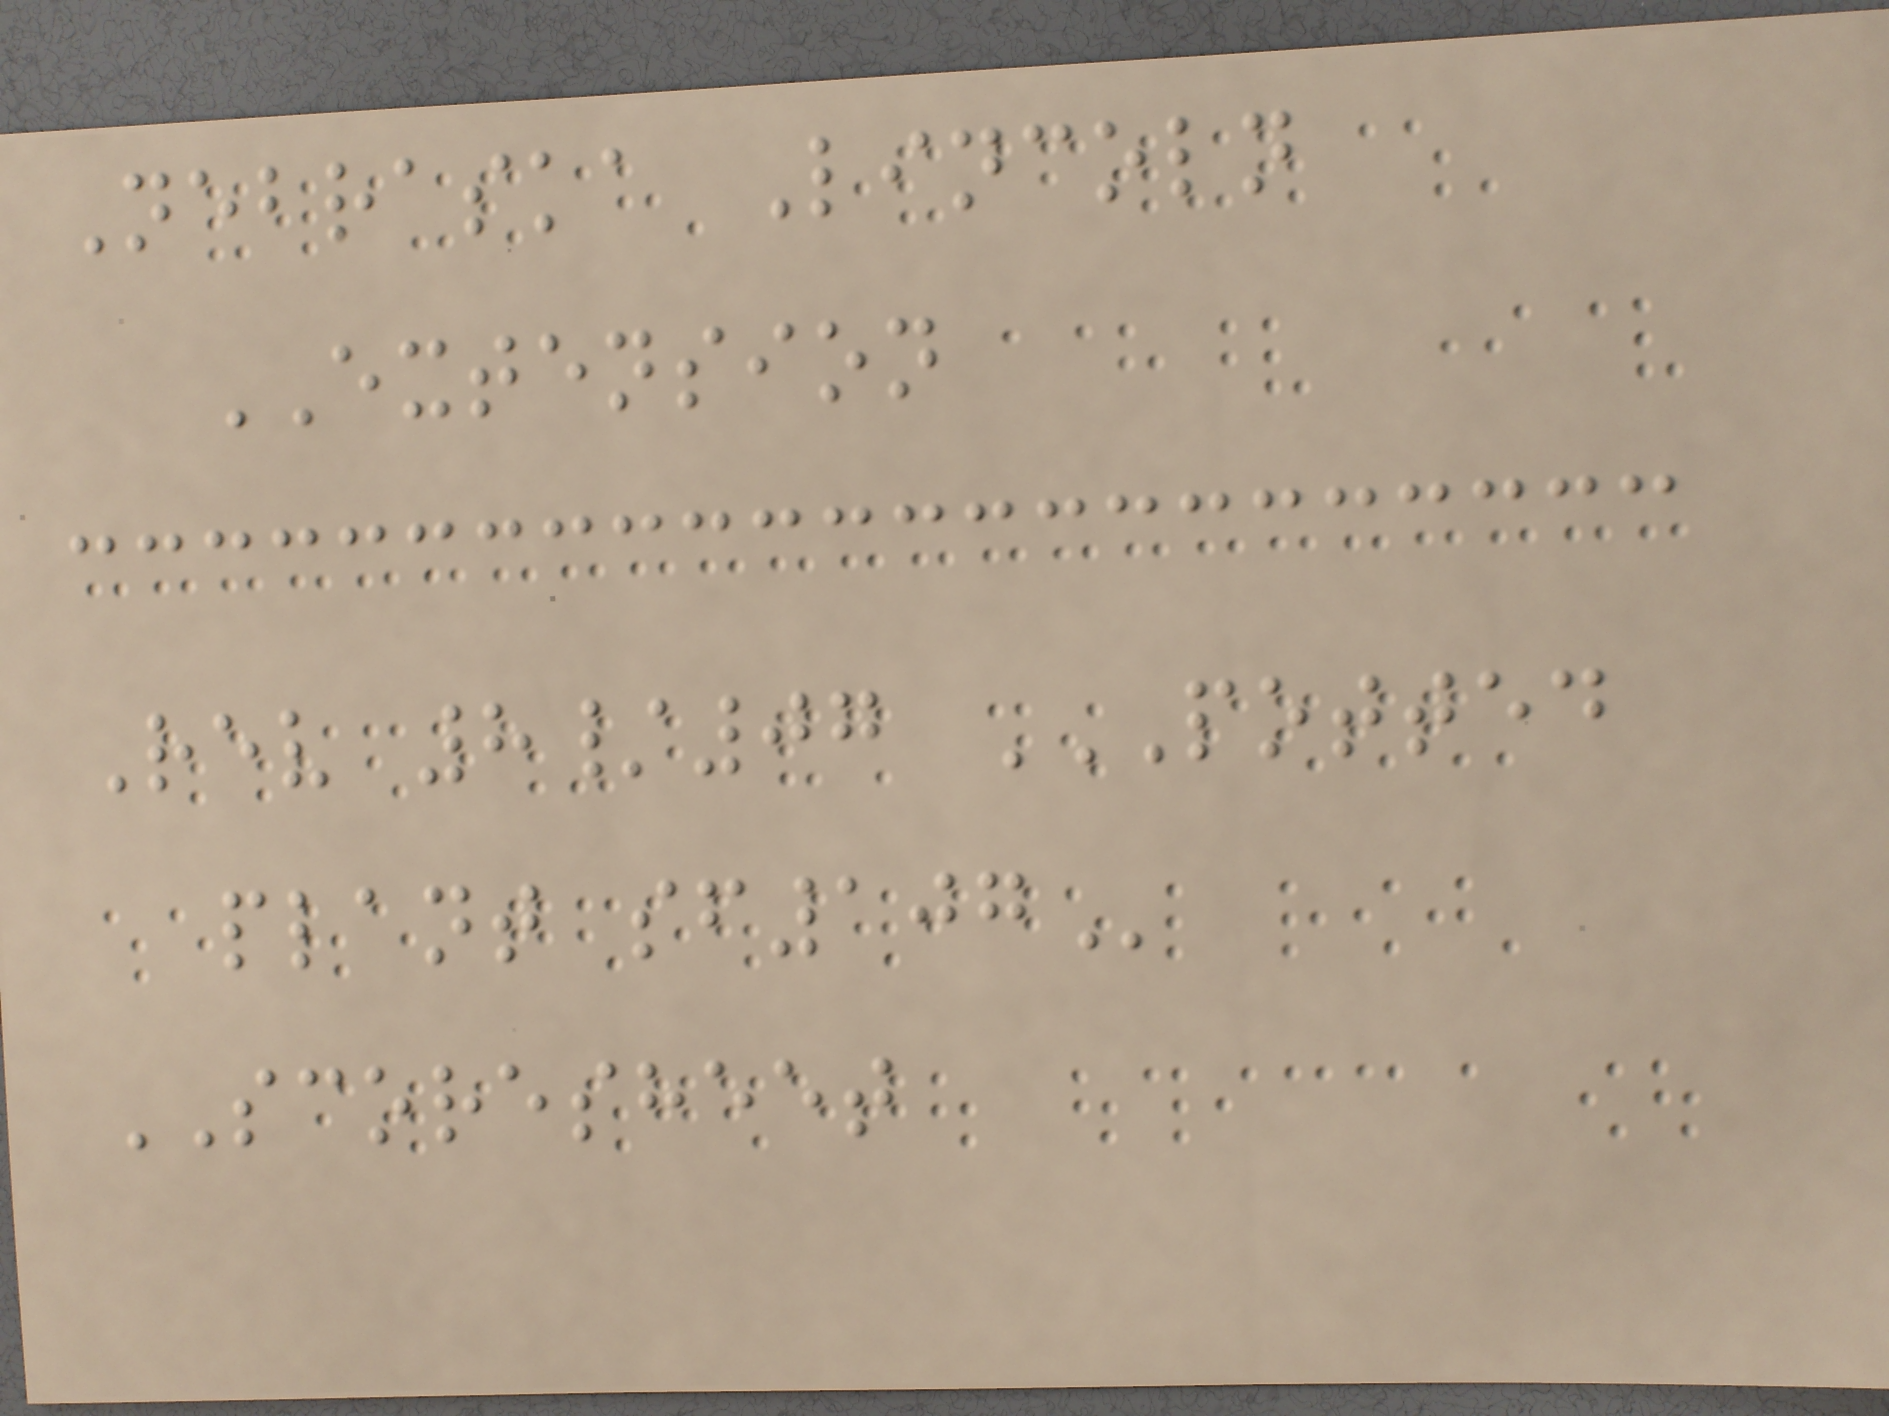Nebraska Lincoln
EXTENSION
Rev 8/07 POTTED
PLANT SF107
SCORESHEET
